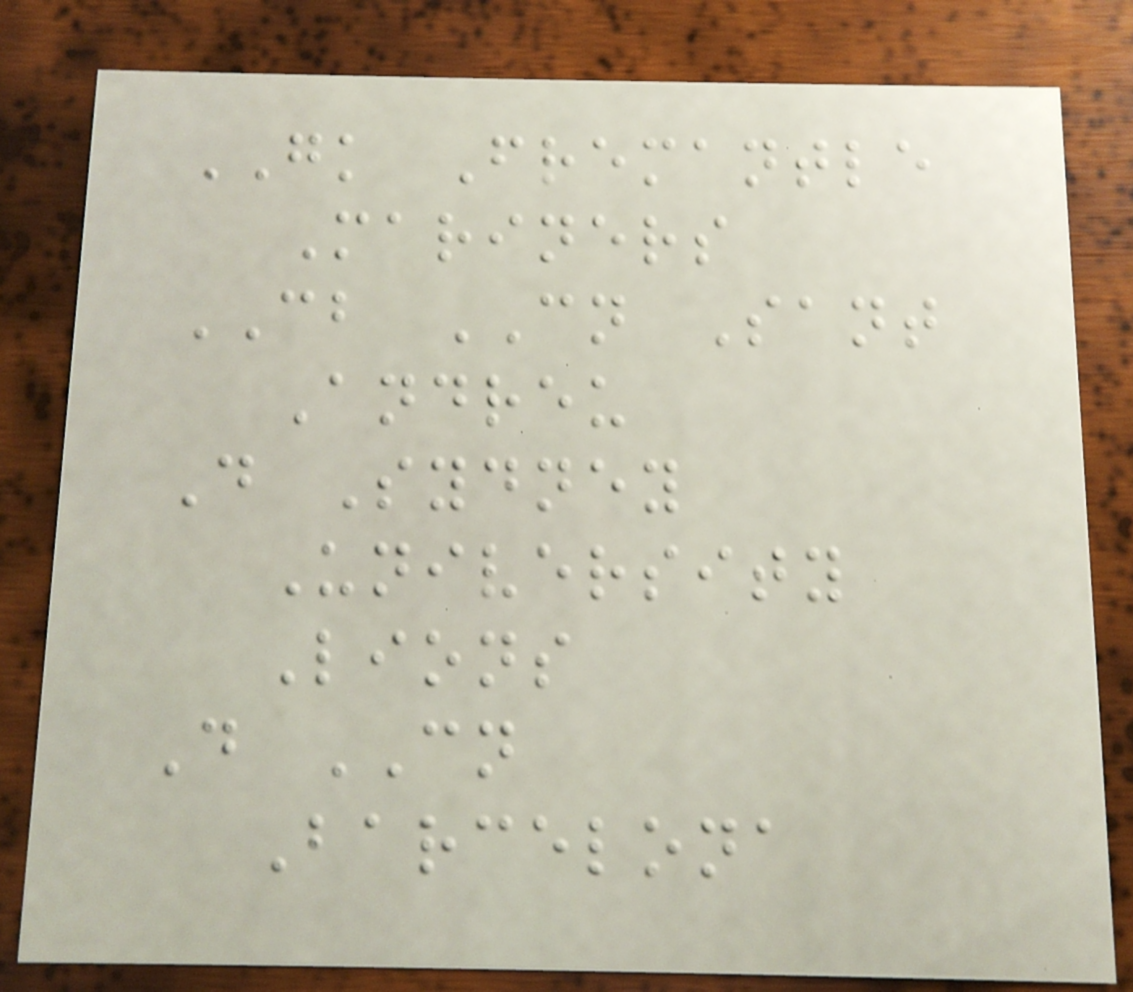GK Fremantle
Mariners
CB CN Sant
Andreu
D Sydney
University
Lions
D CN
Barcelona
